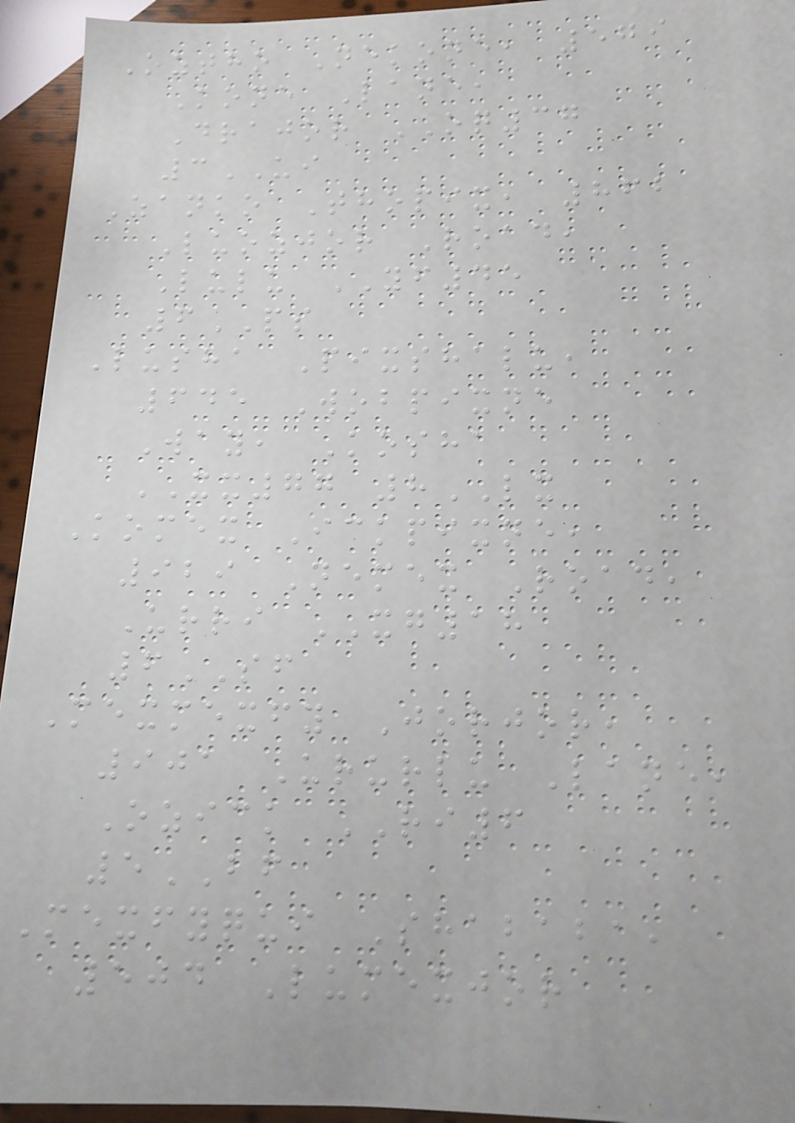Oztho Nekone, 579
Kone Lane,
Drajor OQ37
3UI
Zanko Thopix, 862
Luozjor Road,
Lulu YF45
6PS
Lusha Pixshalu,
645 Wobpixne
Way, Kosha
XX77 8LX
Komex Ickpixne,
929 Nemex Road,
Urri XG18
6SF
Mexmexfy Jorjor,
901 Ururlu Lane,
Ozick RI6
5BF
Mexfyqui Shababa,
504 Lumexjor
